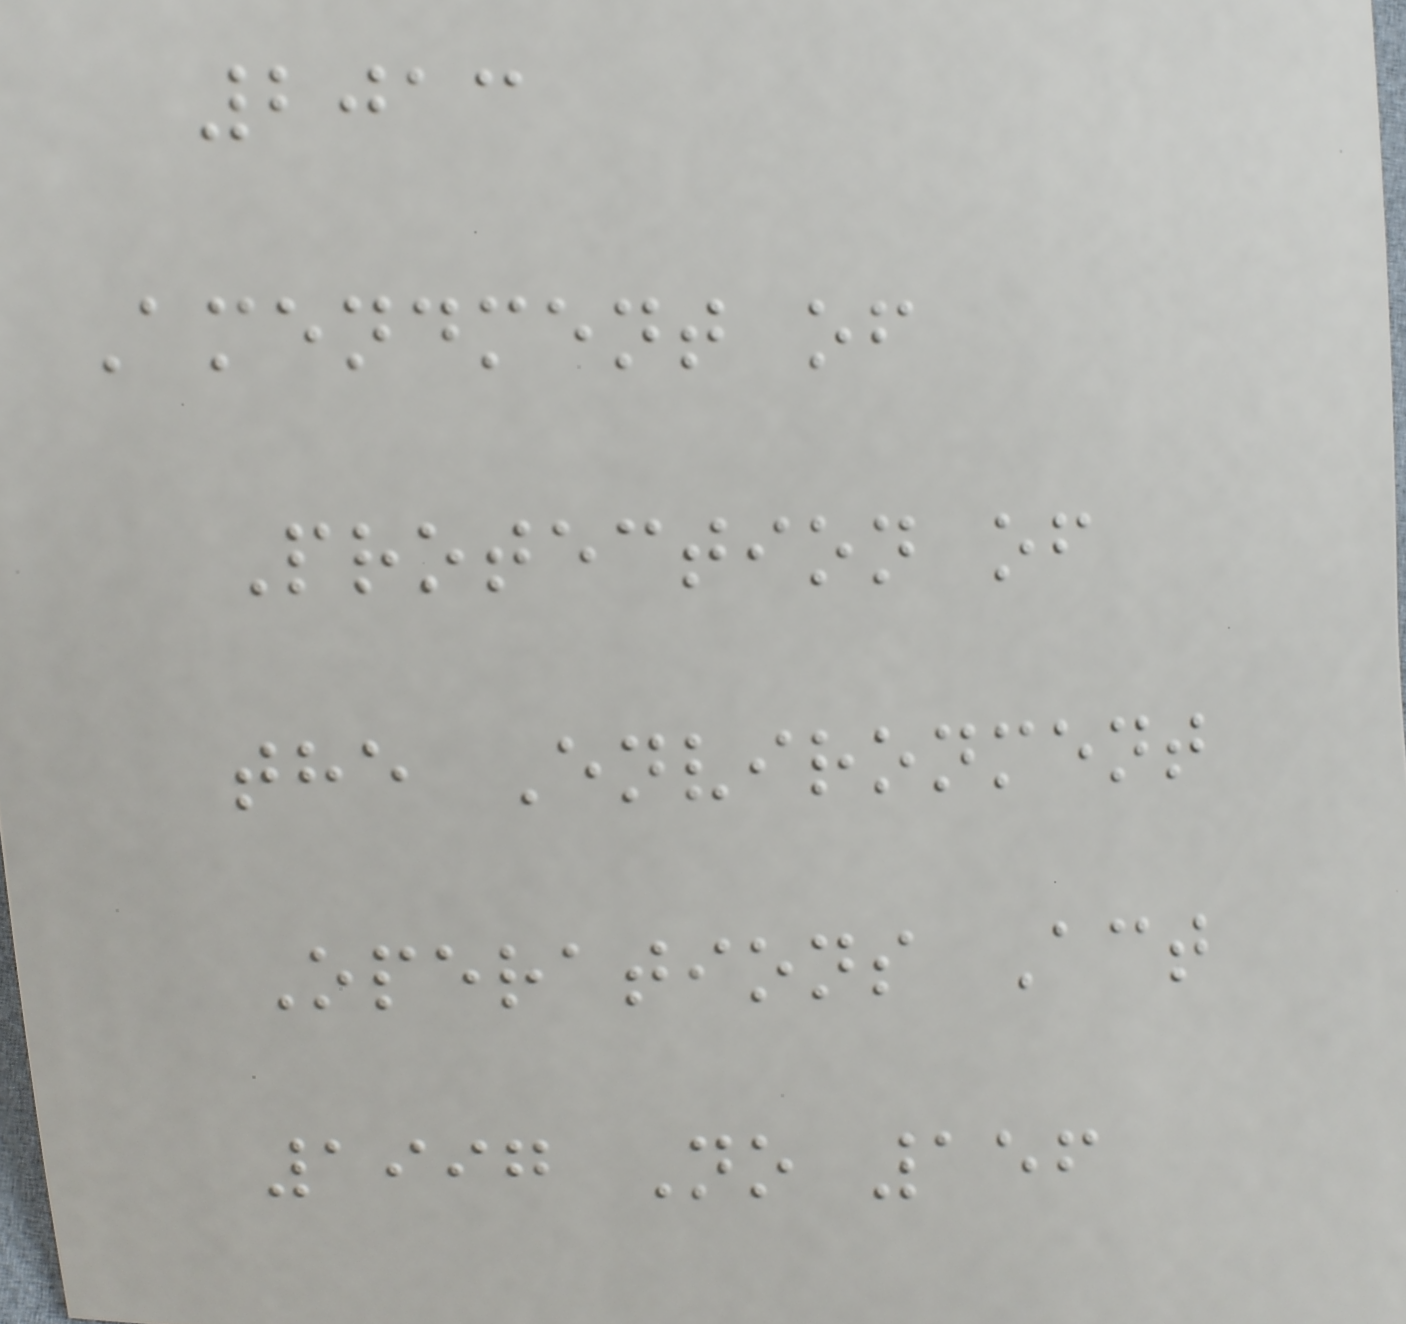2013
Amendment of
Protection of
the Environment
Operations Act
1997 No 156
